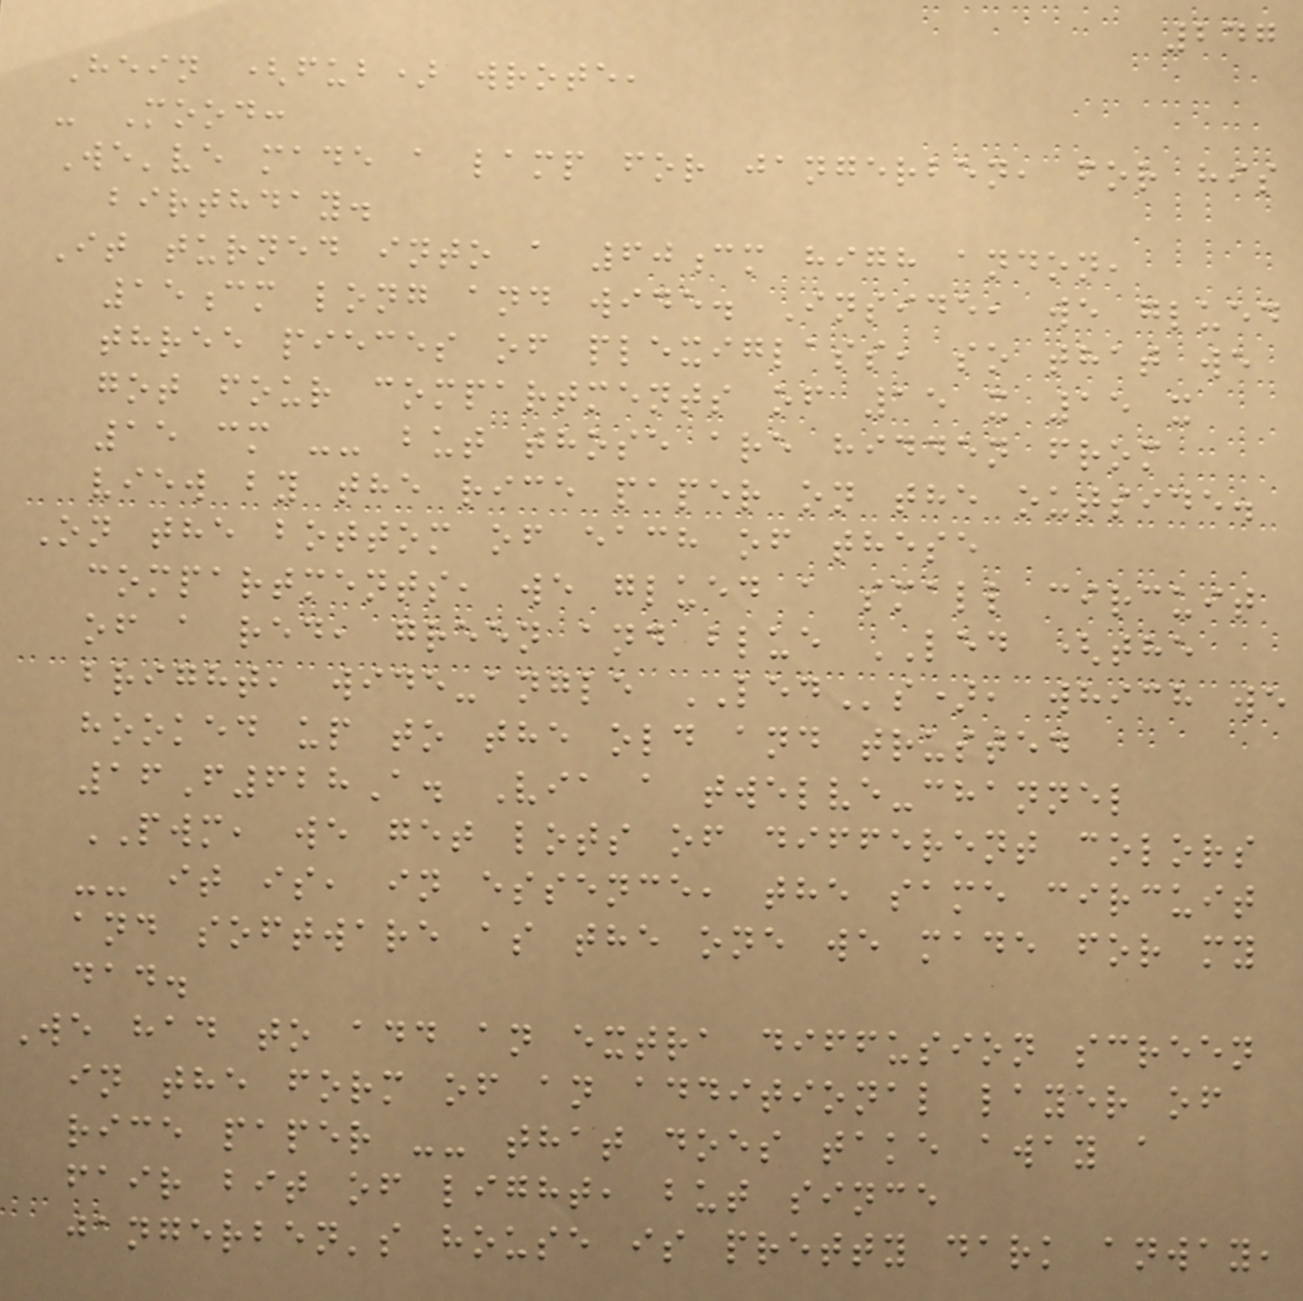247
Hein (fub) wrote,
- Mood:
We've made a lamp for jangerben, for his
birthday.
It turned into a 60cm high andon,
15cm long and wide. Inside, we glued
three pieces of plexiglass, so that we
got four compartments of 15 x 15 x
15 cm -- but those are hidden from
view by the rice paper on the outside.
On the bottom of each of these
compartments, we glued a small circuit
of a red, green and blue LED (the
bright, wide-angle LEDs), which we
hooked up to the old and trusted
16F628A. Via a twelve-channel
PWM, we get lots of different colors
-- it is, in essence, the same circuit
and software as the one we made for my
dad.
We had to add an extra diffusion screen
in the form of an additional layer of
rice paper -- that does take away a
fair bit of light, but since
jangerben's house is pretty dark anway,
